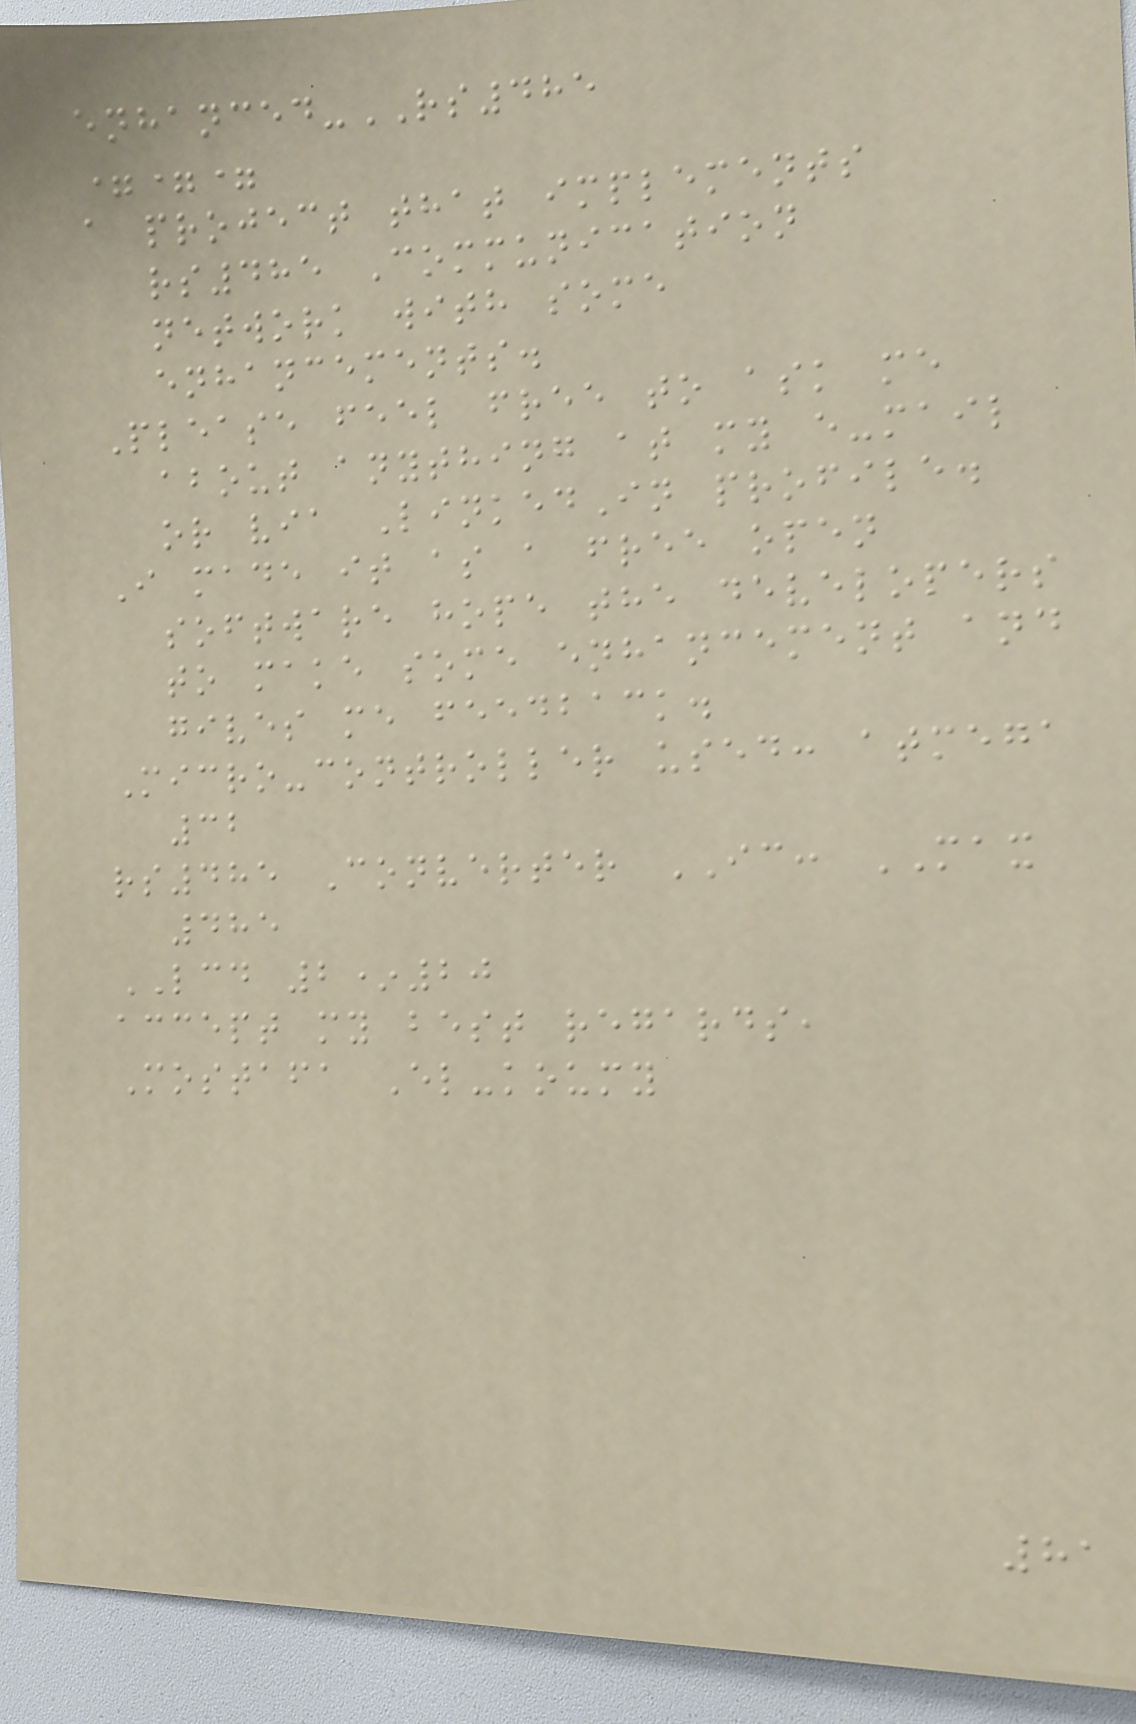enhanced-RS485
===
a project that implements
rs485 Communication
network with some
enhancements.
Please feel free to ask me
about anything at my e-mail
or via LinkedIn profile.
I made it as a free open
software hope the developers
to make some enhancement and
gives me feedback.
Micro-controller used: atmega
32
rs485 Converter IC: MAX
485
LCD 2*20
accept my best regards,
Mostafa El-koumy
81
